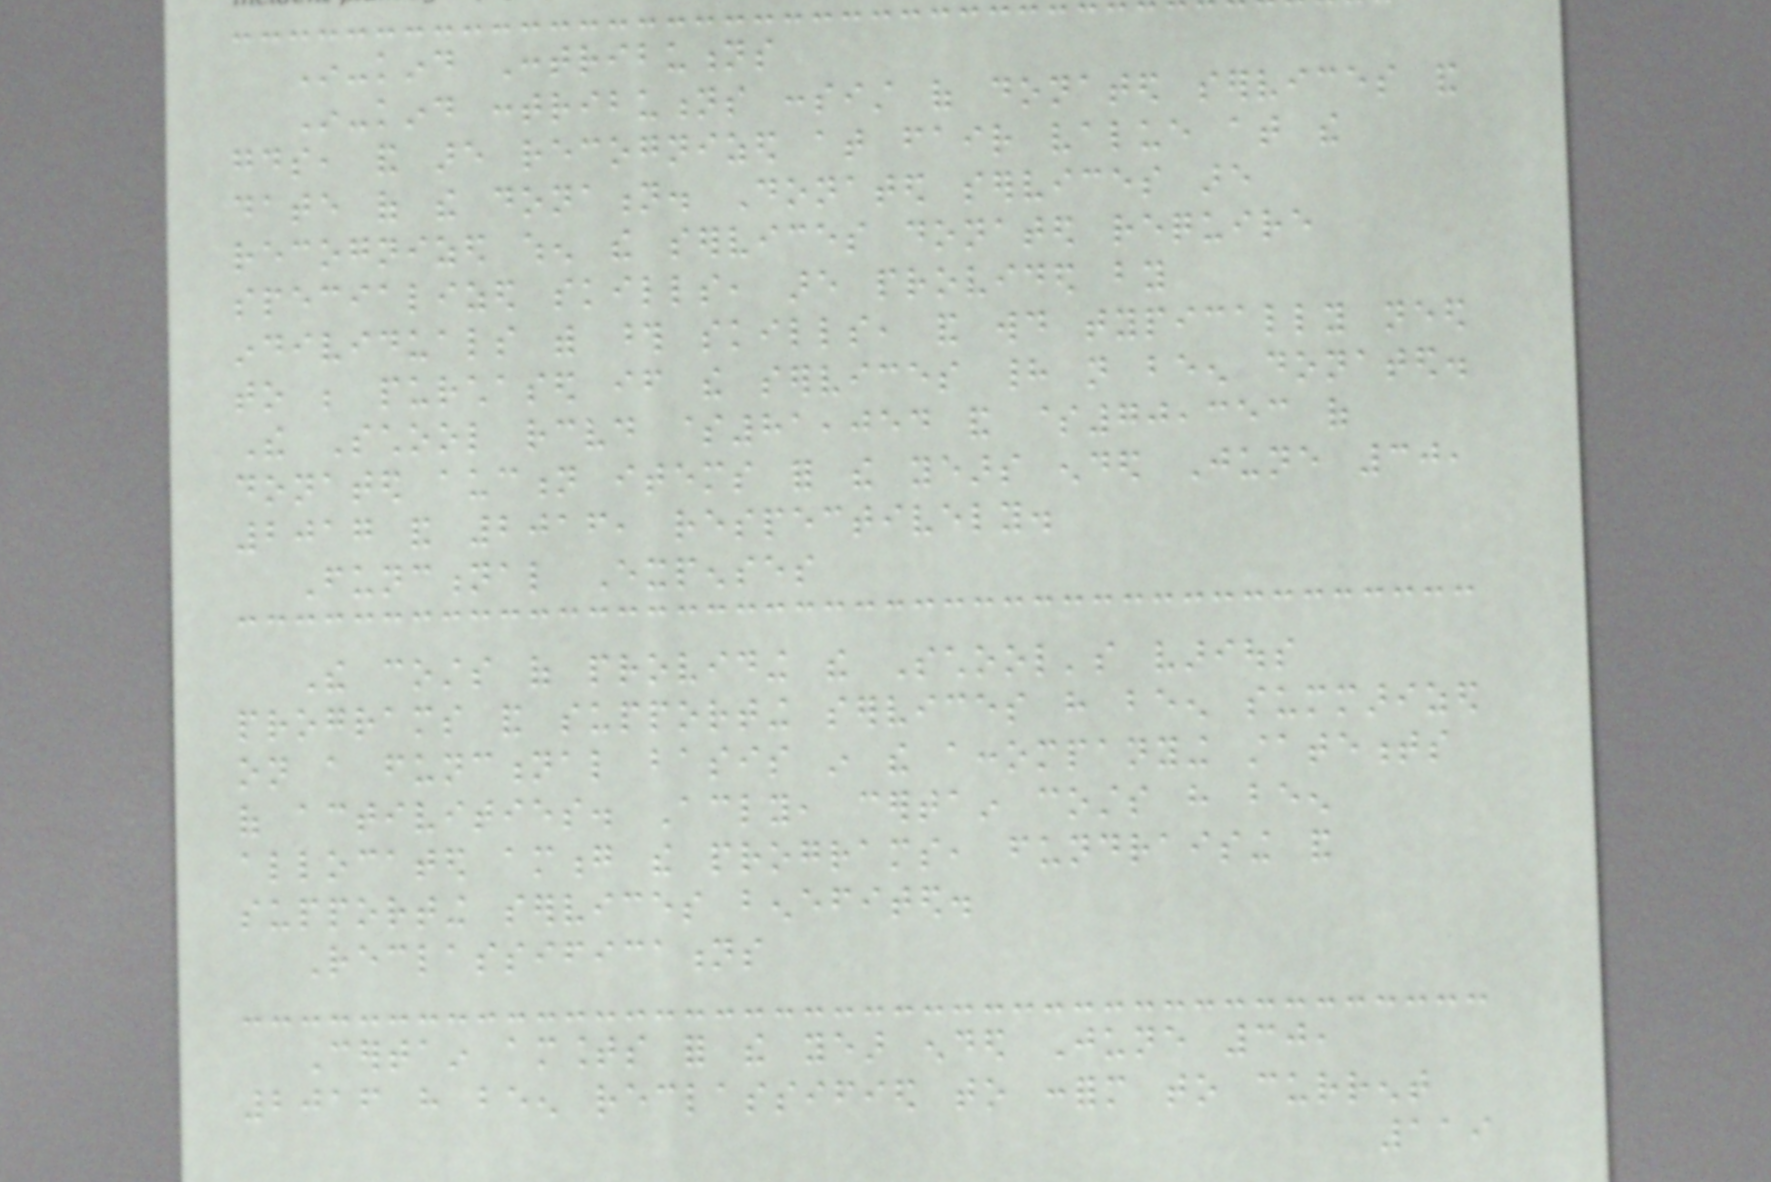In-kind Contributions
In-kind contributions consist of donated services and
goods, and are recognized at fair value at the
date of the donation. Donated services are
recognized when the services donated require
specialized skills, are provided by
individuals with those skills, and would typically need
to be purchased if the services had not been donated.
The School received $81,054 and $70,353 of
donated auction items for the years ended June 30,
2017 and 2016, respectively.
Functional Expenses
The costs of providing the School's various
programs and supporting services have been summarized
on a functional basis in the accompanying statements
of activities. Accordingly, certain costs have been
allocated among the programs, fundraising and
supporting services benefited.
Reclassifications
Certain amounts for the year ended June 30,
2016 have been reclassified to conform to current
119
